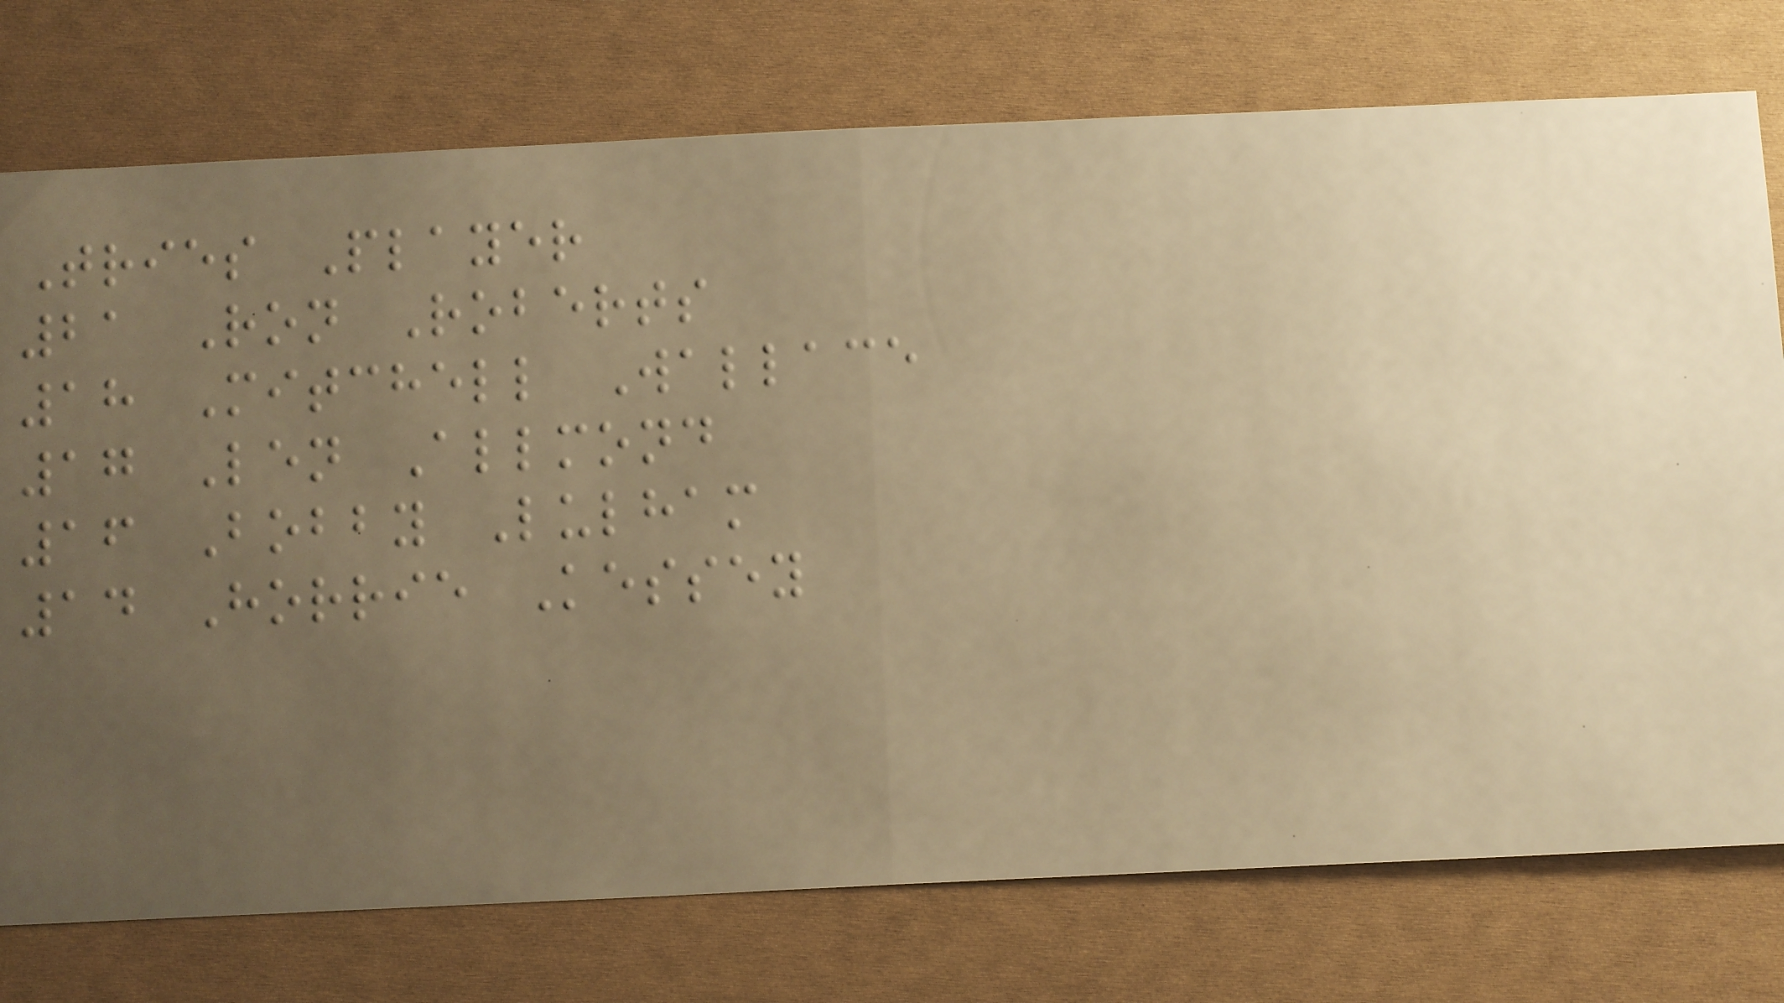Tries Player
21 Ron Roberts
18 Mitchell Wallace
17 Len Allmond
16 Bobby Lulham
14 Horrie Kessey
